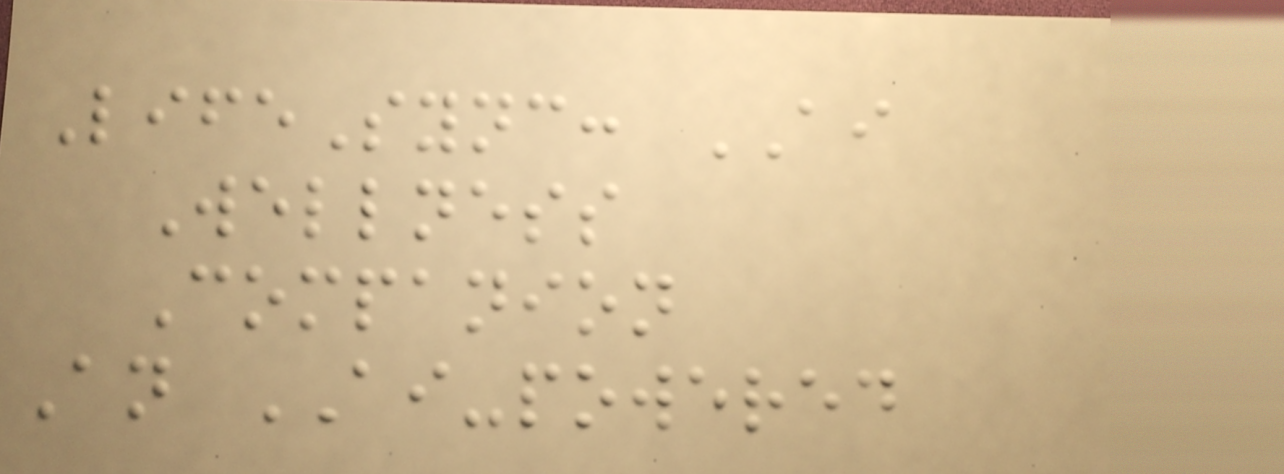LifeSync: AI
Wellness
Companion
An AI-powered
